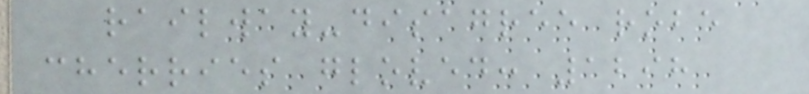railway-disagree robe
cherries gloved: 1298
